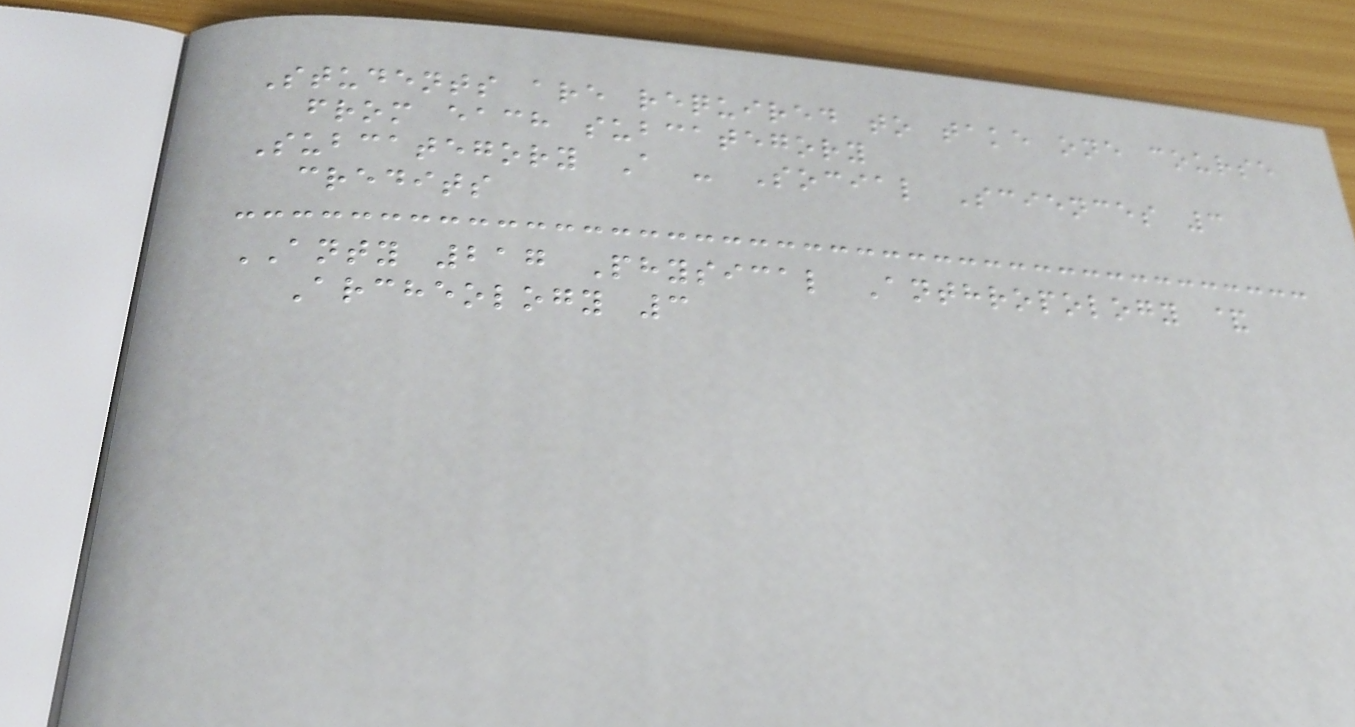Students are required to take one course
from each subcategory
Subcategory A - Social Sciences 3
credits
ANTY 217 Physical Anthropology &
Archeology 3
